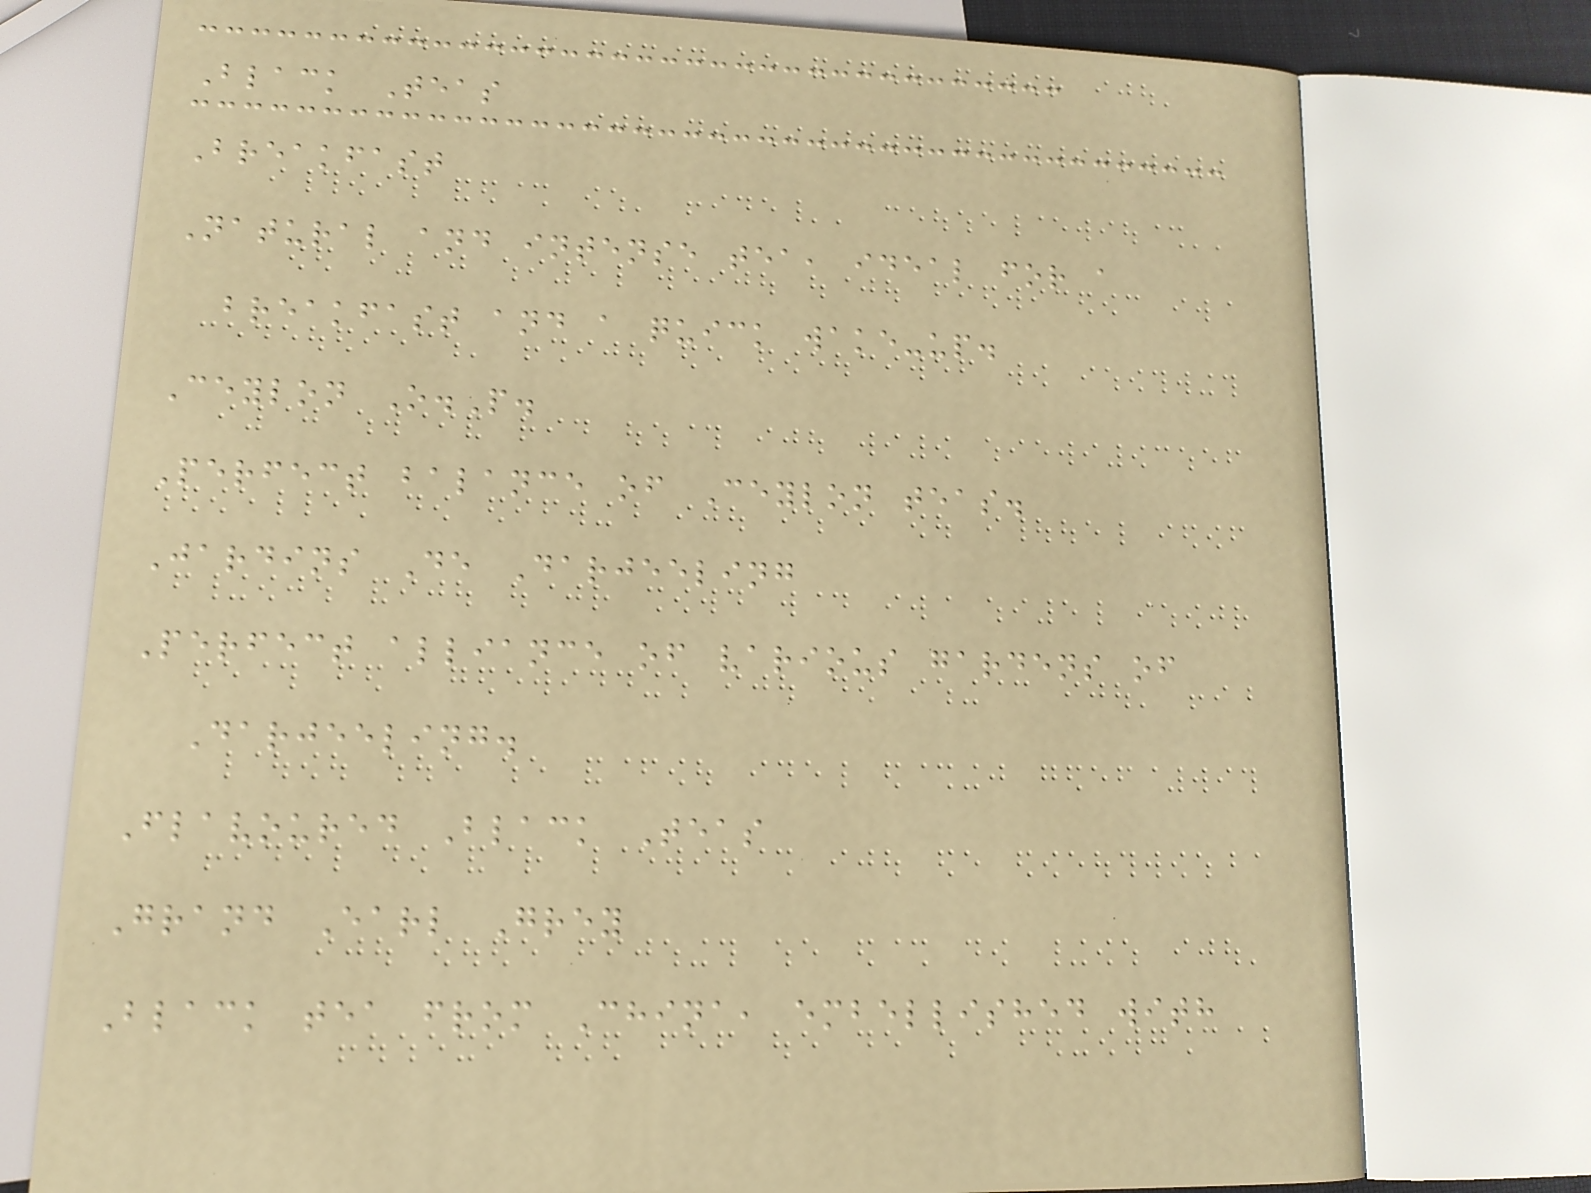Black Teas
Breakfast
Natural and intense tea, ideal for a
breakfast and a quick wake-up.
Ceylon O.P.
Perfect balance of Ceylon teas.
Jardins De Darjeeling
Perfect alliance of various gardens of
Darjeeling.
Flavoured Black Teas
Grand Earl Grey
Black tea from China, embellished with
